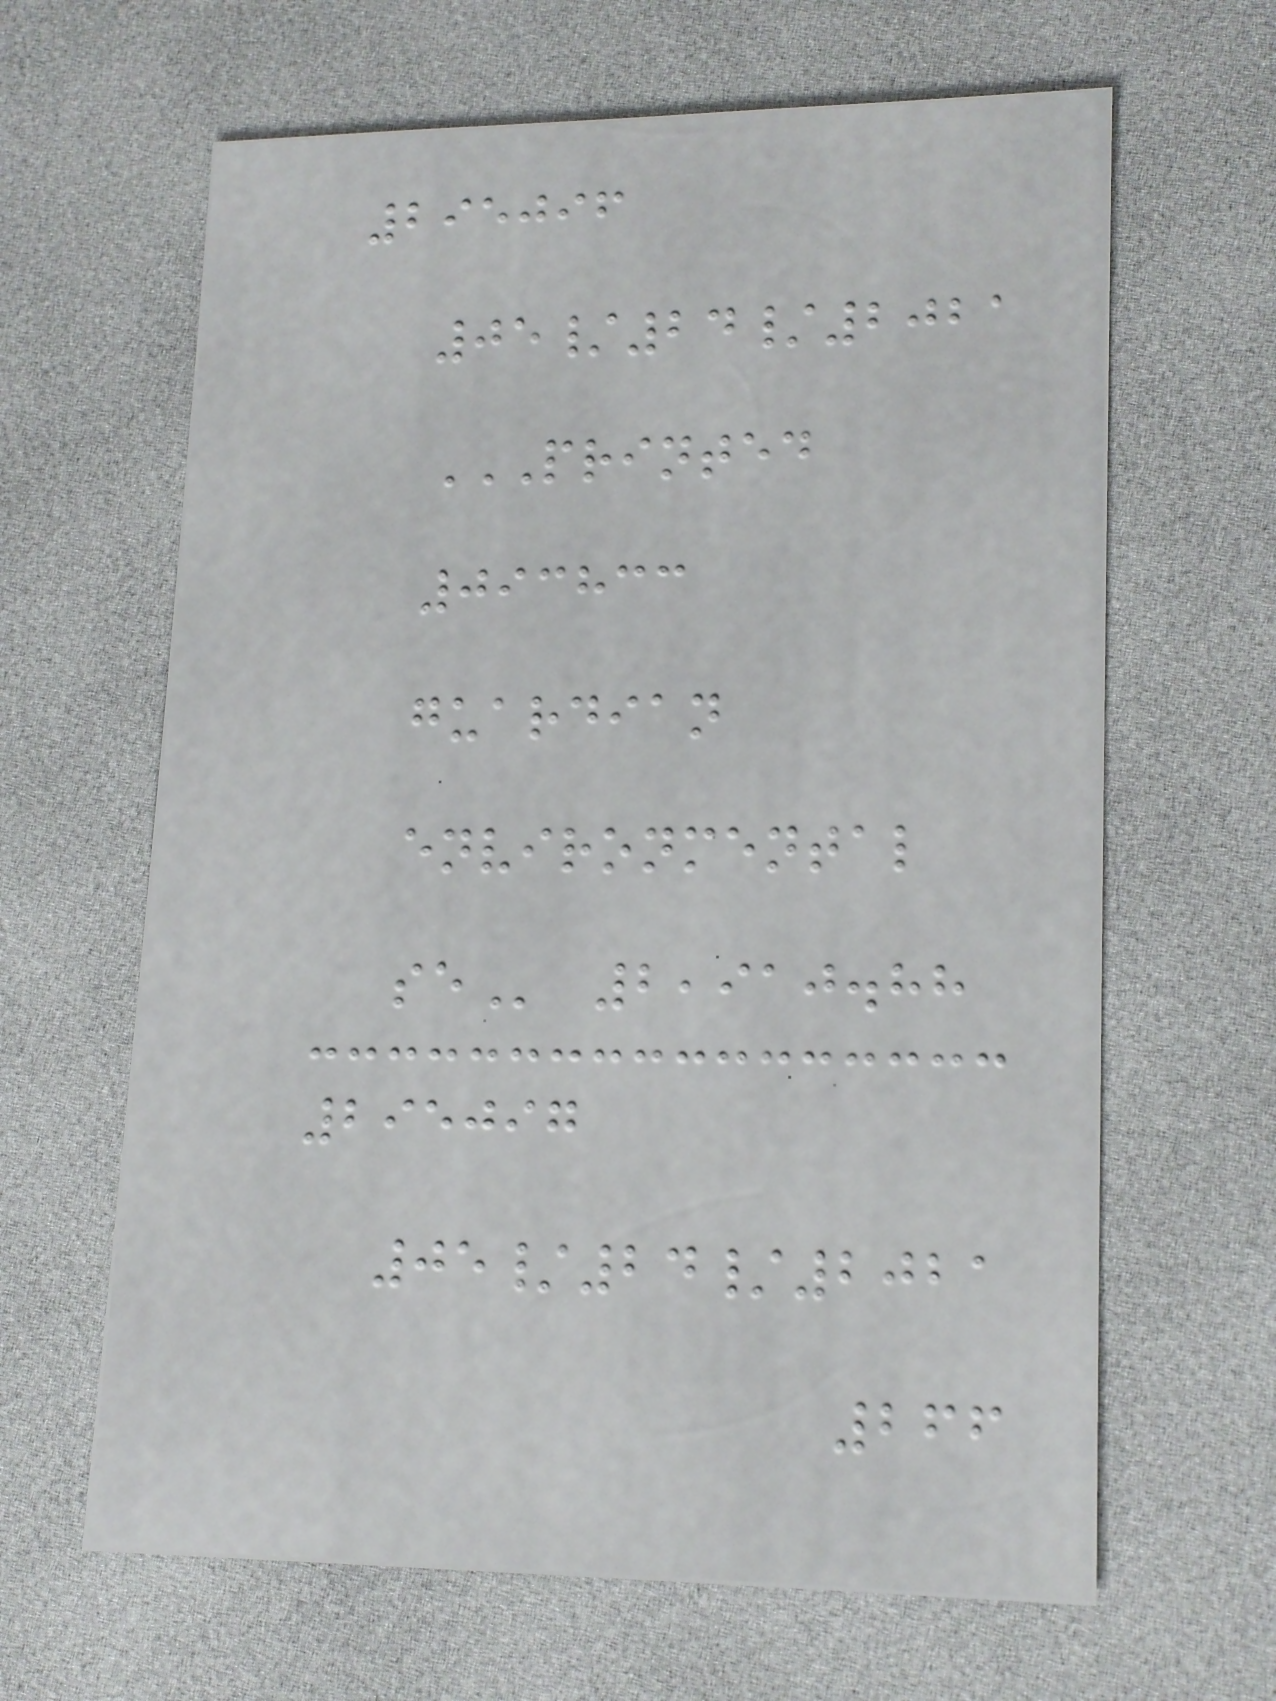295096
05/24/2021
PRINTED
093833
GUARDIAN
ENVIRONMENTAL
SE 2,910.88
295097
05/24/2021
266
